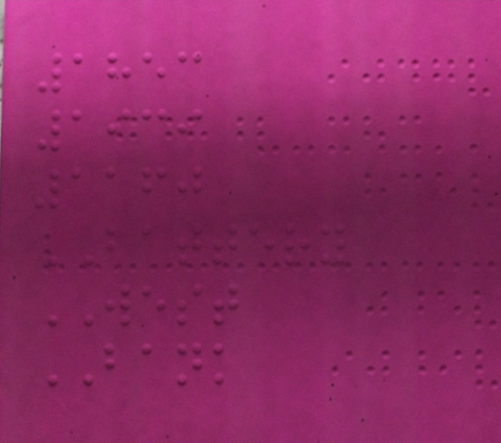1853
1939
1160
BATTERY
WEST
BANK
